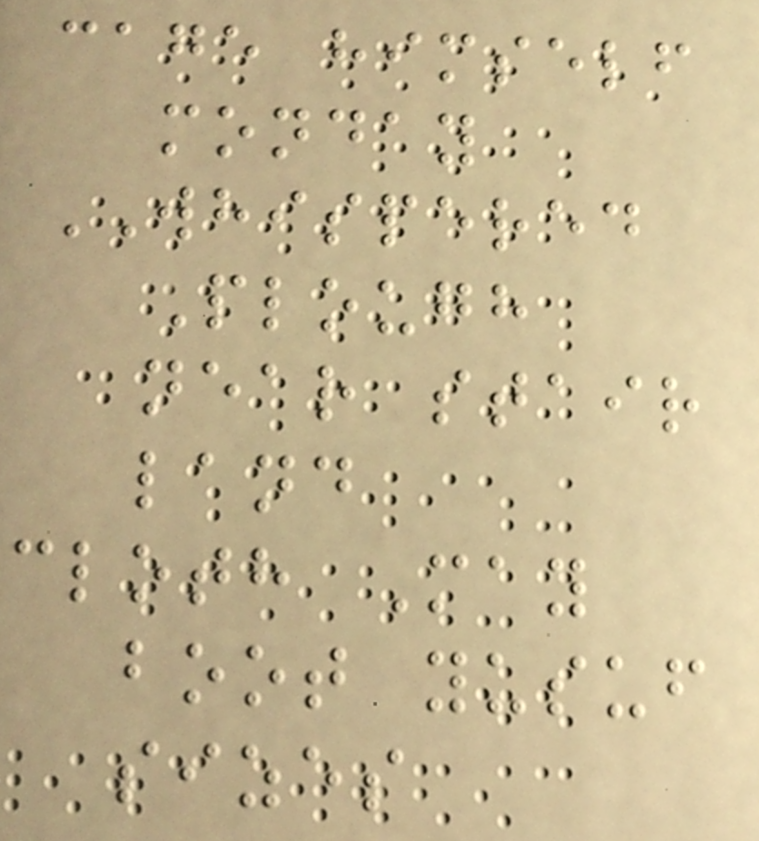cage himself
monday
WHISPERED
Plough
near stair
land
cloth May
boot yusuf
sizes
